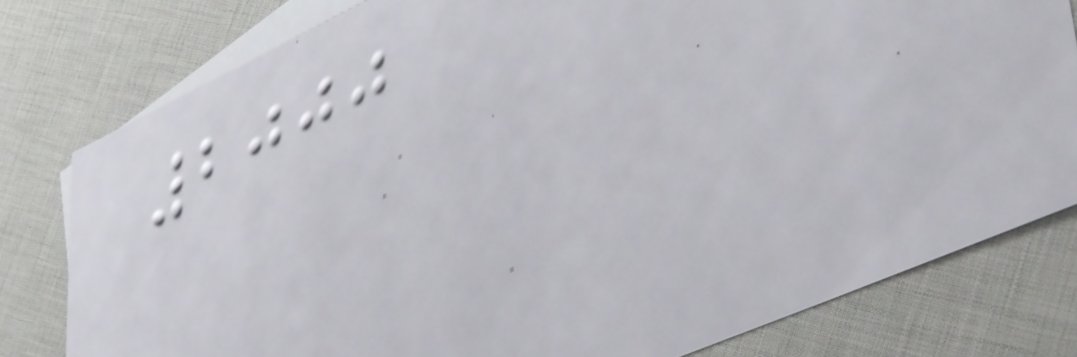2000
